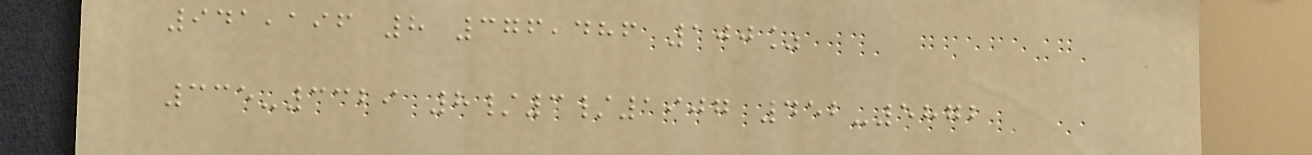941,196 8 376,486 100%
335-3329 8/3/1907 452-5872
